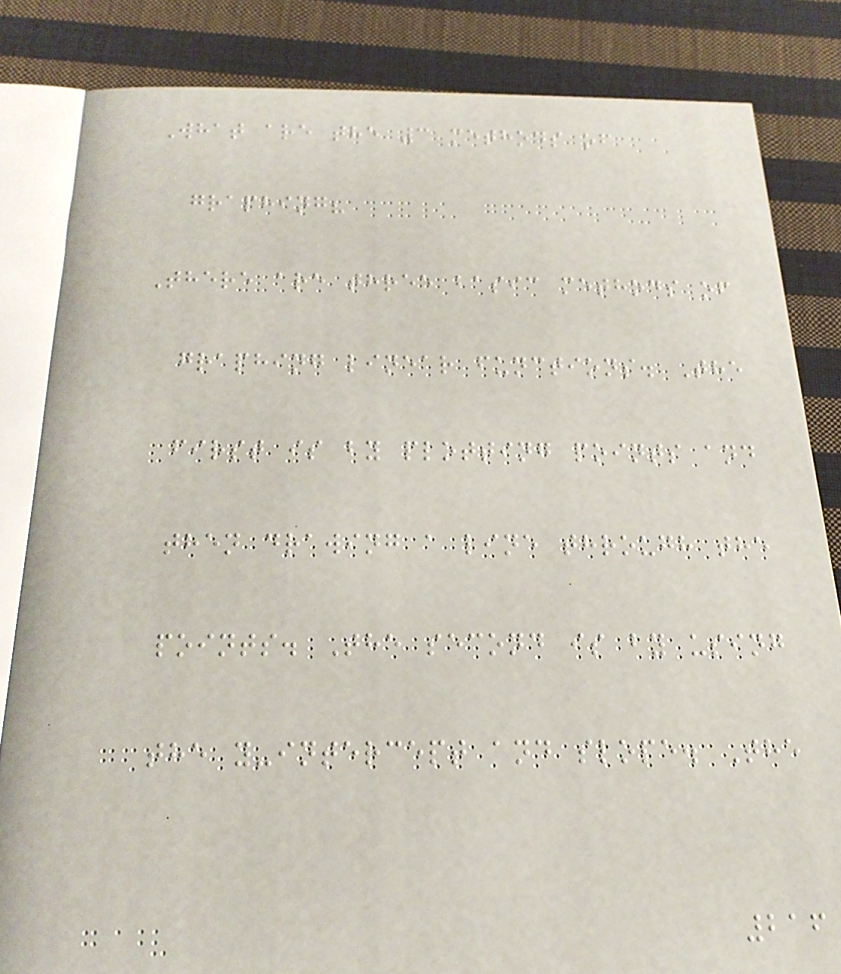What are the 3 methods of
graphing?
There are three basic methods of
graphing linear functions. The
first is by plotting points and
then drawing a line through the
points. The second is by using
the y-intercept and slope. The
216
